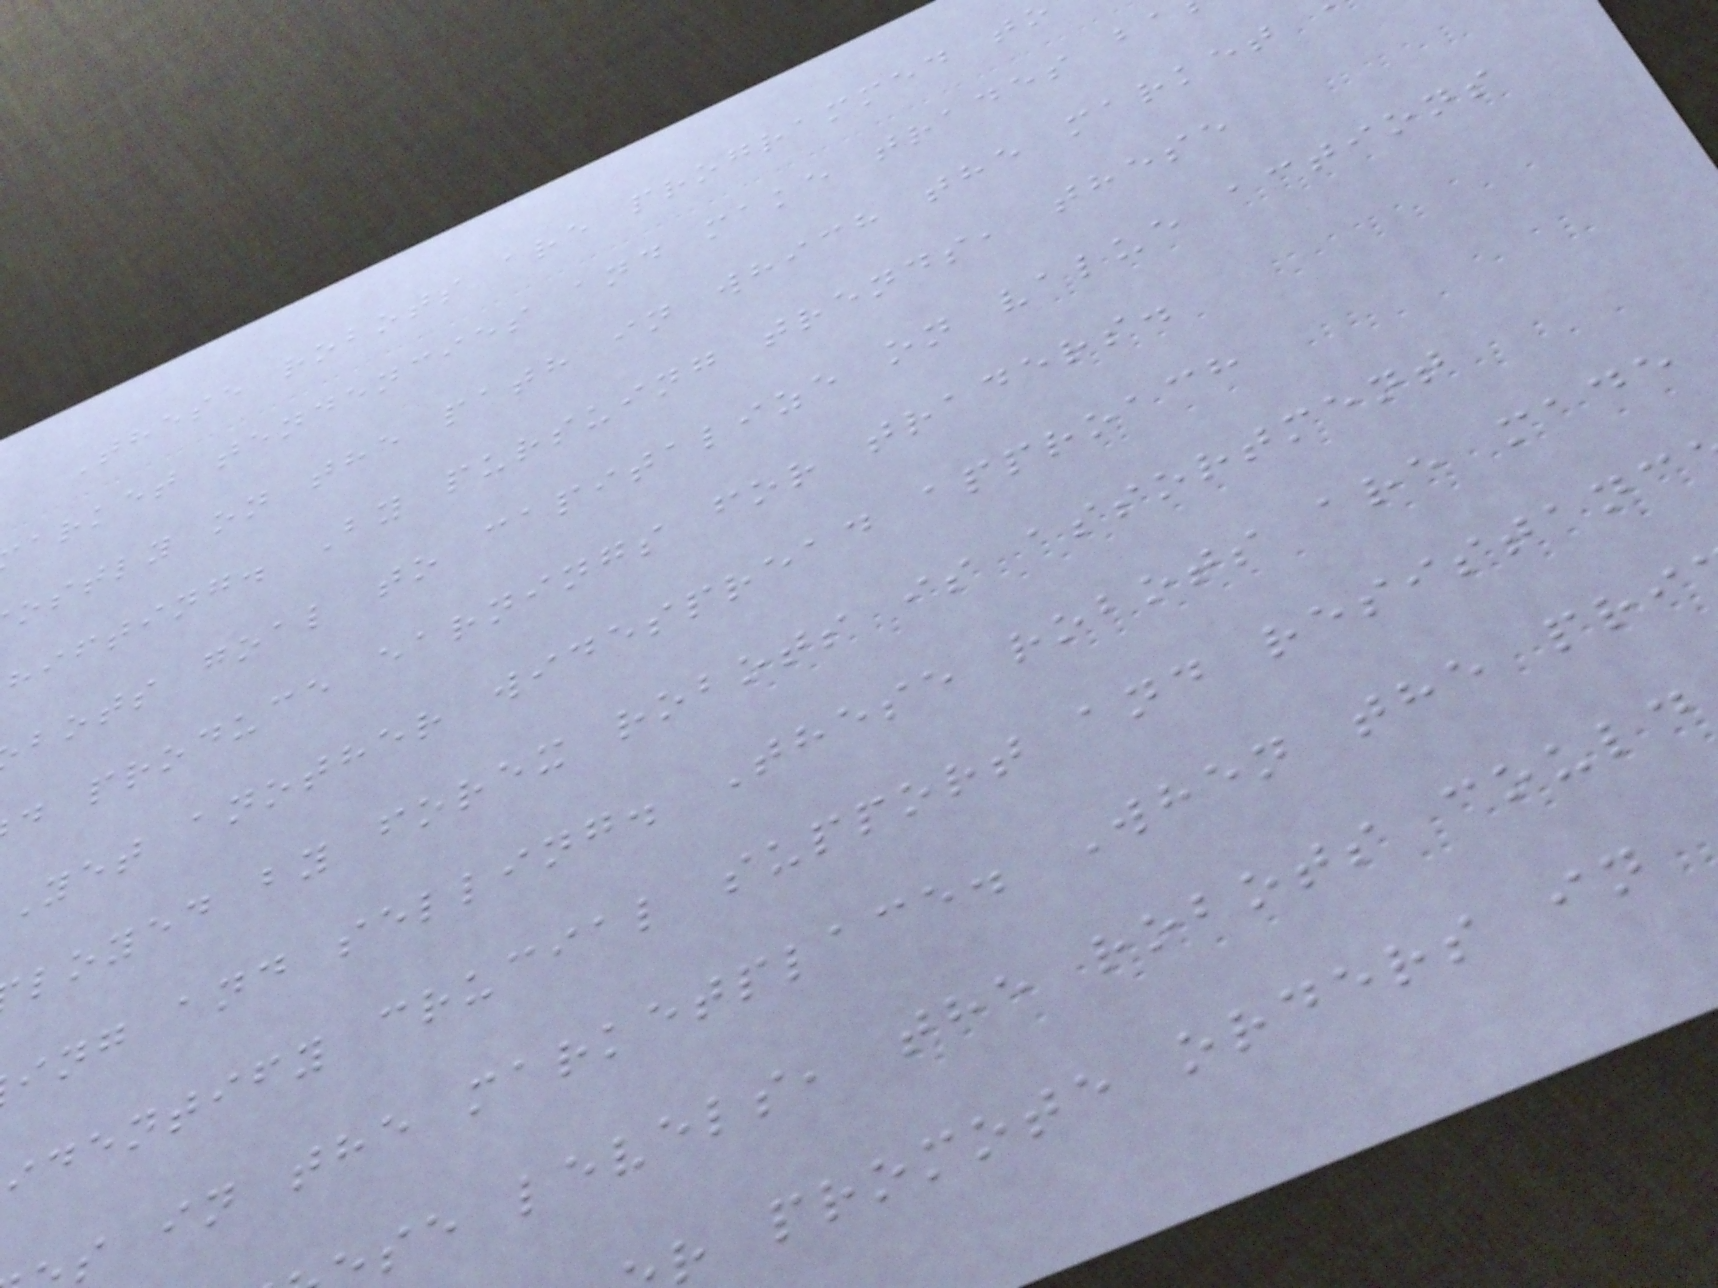These robots are programmed t
arket tendencies and make trades ba
ostly on the path in which the market
hifting. By pursuing trends, these
bots goal to capitalize on value actions
d produce earnings for traders.
Yet another widespread approach
loyed by forex robots is assortment
ing and selling. These robots are made
identify crucial support and resistanc
s in the marketplace. When the pri
se levels, the robots could
r promote orders in
